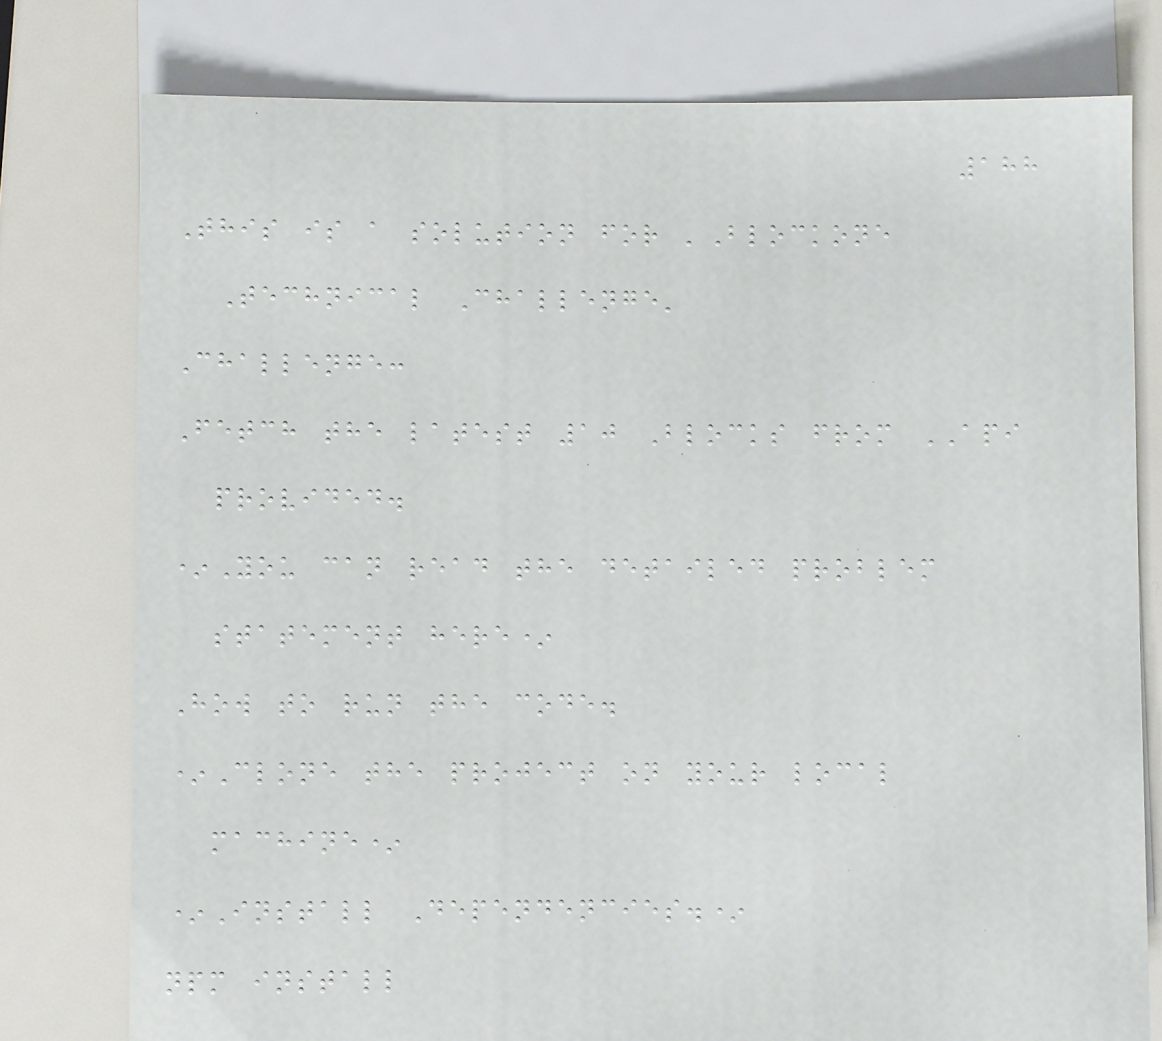188
This is a solution for 'Blockone
Technical Challenge'
Challenge:
Fetch the latest 10 Blocks from API
provided.
*You can read the detailed problem
statement here*
How to run the code.
*Clone the project on your local
machine*
*Install Dependencies.*
npm install
